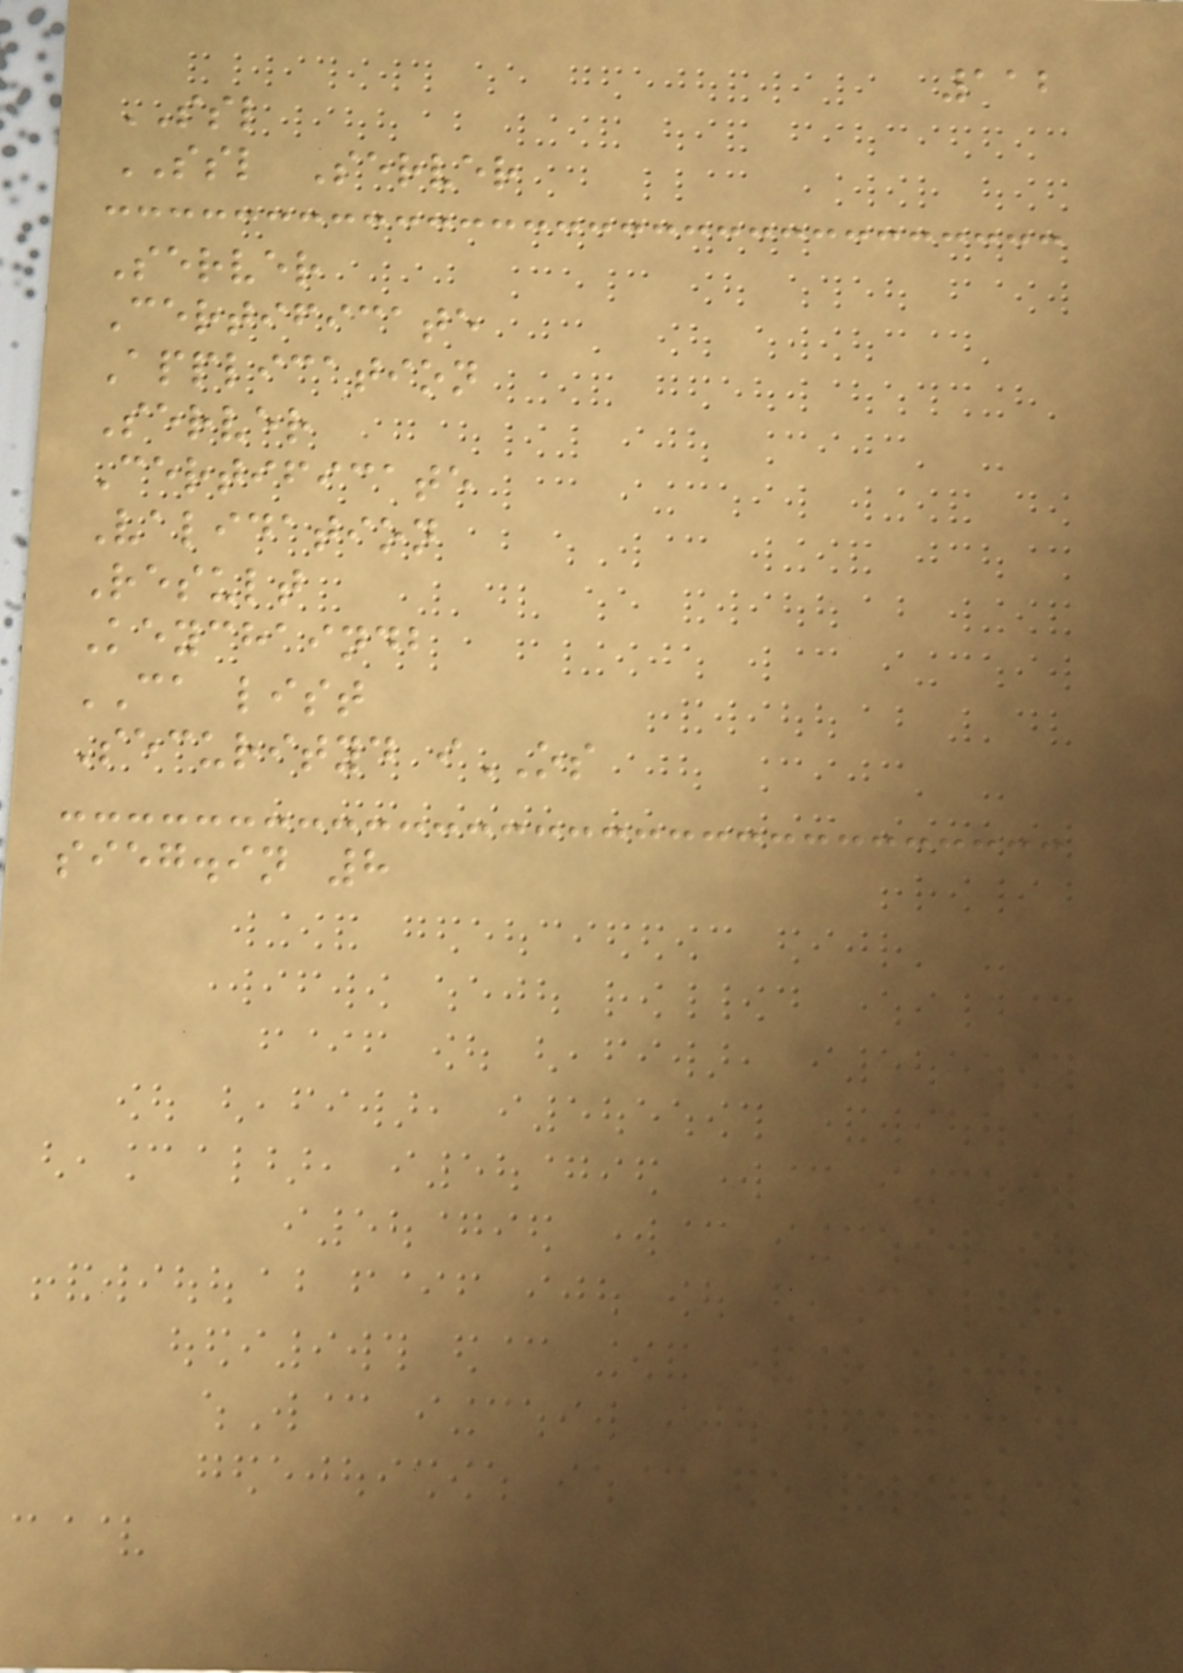112
SSL
SSL Server
Server
Certificate
Application
Server
Certificate
Validation
Result
Keychaindb
CA list
Securityd iOS
sieg.in 8
